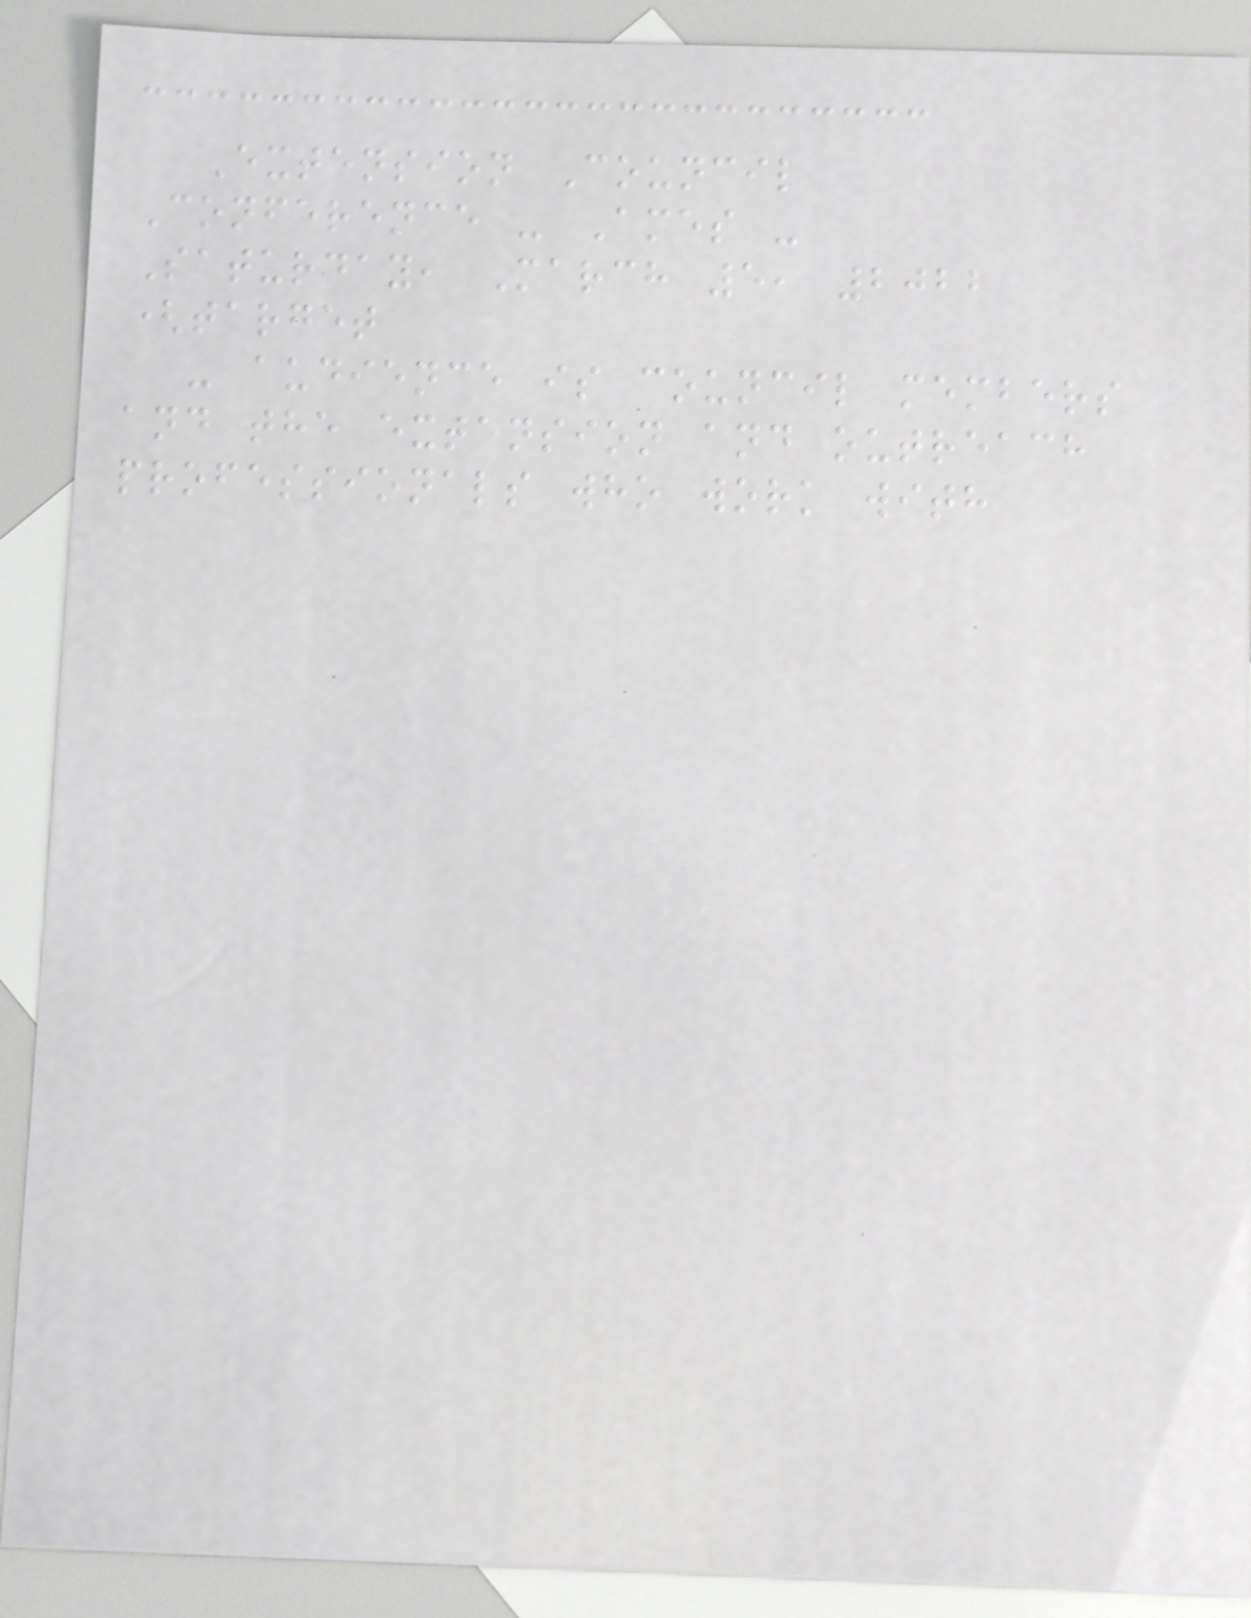Extension Council
Conference - Ames -
Saturday, March 5, 2022
(target
- audience is council members
and the extension and outreach
professionals who work with
